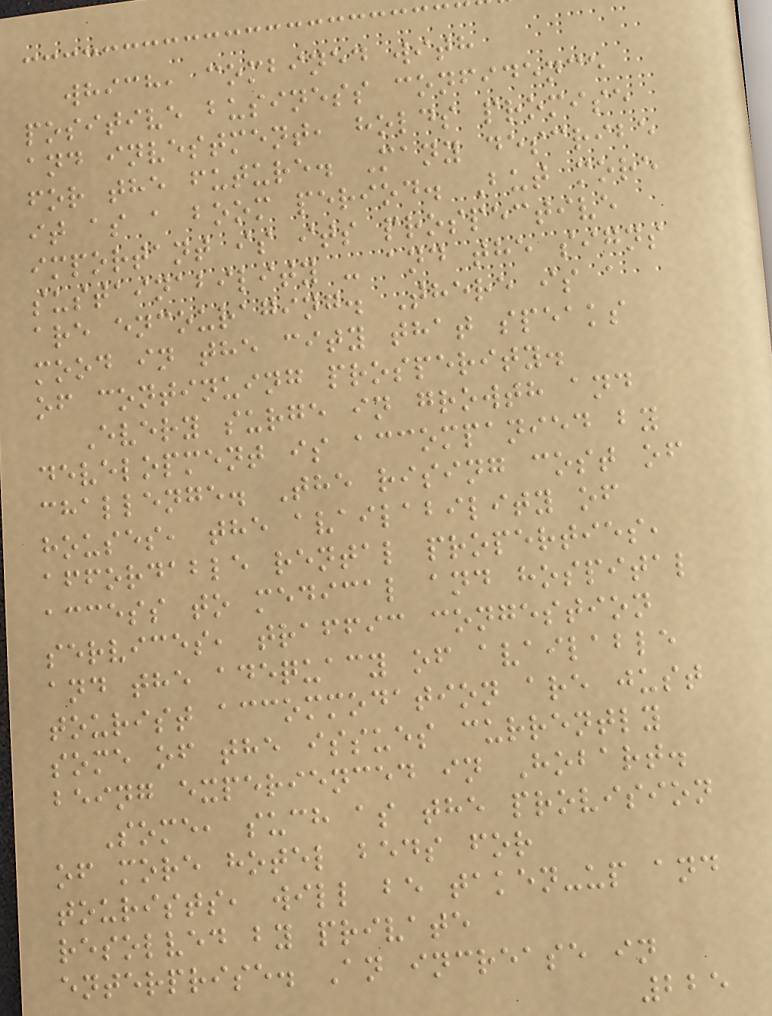which, combined with
positive business confidence
and investment, holds promise
for the future. Many describe
it as a boom period. But more
important is its prospective
sustainability - and the signs
are encouraging. There is a
mood in the city that speaks
of continuing prosperity.
Every surge in growth and
development is accompanied by
challenge. The rising cost of
houses, the availability of
affordable rental properties,
access to medical and hospital
services, traffic congestion
and the adequacy of available
tourist accommodation are just
some of the issues currently
being experienced in Hobart.
Some, such as the provision
of more hotel beds for
tourists, will be taken-up and
resolved by private
enterprise. An increase in
225
